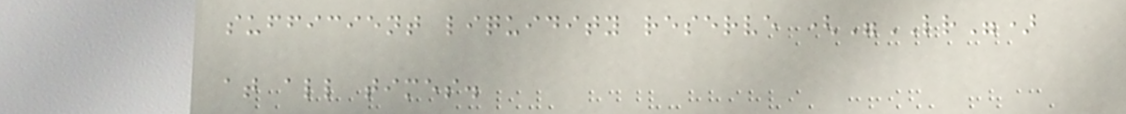sufficient liquidity reserve ("LR")
at all times.
